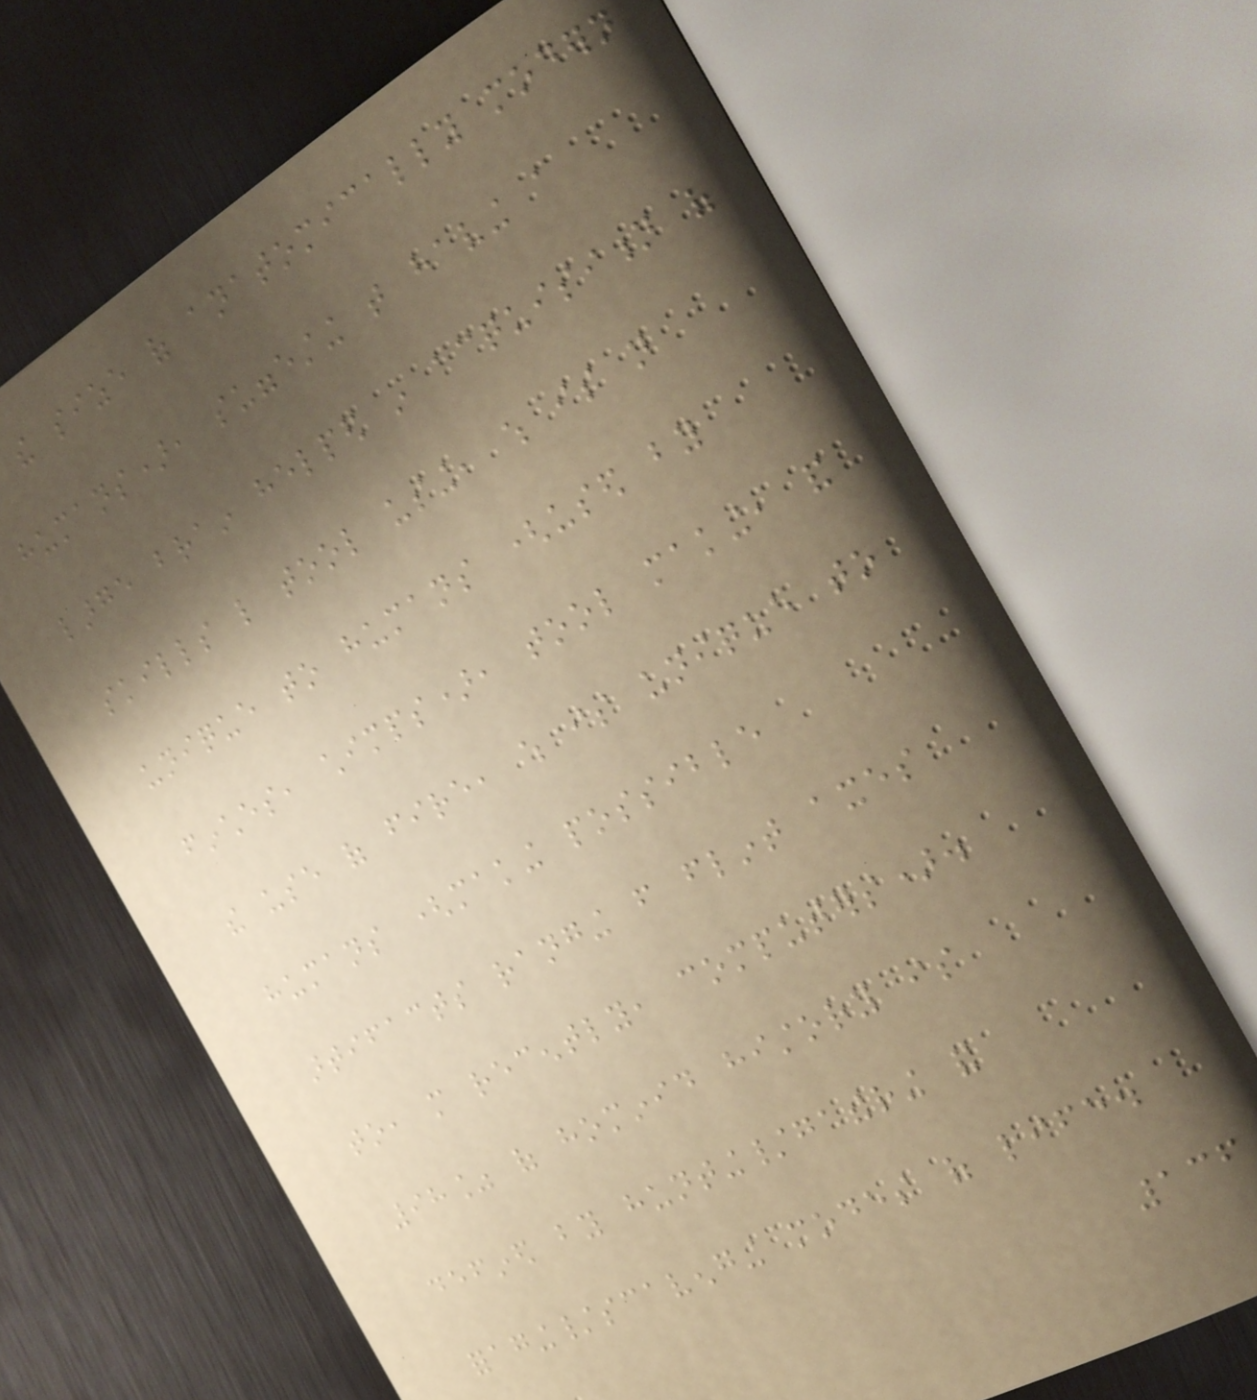the size of anatomically modern
humans), suggesting that having a
large brain helped in acquisition of
skills like tool using, which is not
unique to humans (used by
finches, chimps), tool making, and
the use of fire, which is unique to
humans (making possible
artifacts ranging from flint axes
to, more recently, computers).
98% of hominid history is
defined by hunting/gathering and
foraging/scavenging modes of life.
136
